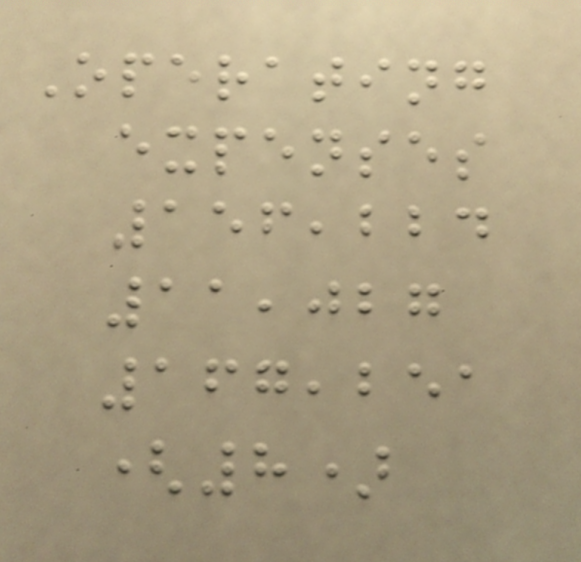Operating
expenses
156,224
11,027
167,251
(8)
